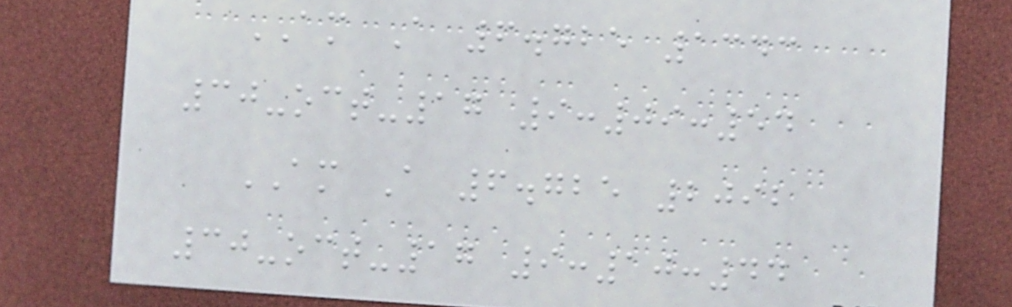AM A 6.725 1343
30-oct-17 9:09:54
AM A 6.725 2092
30-oct-17 9:10:44
